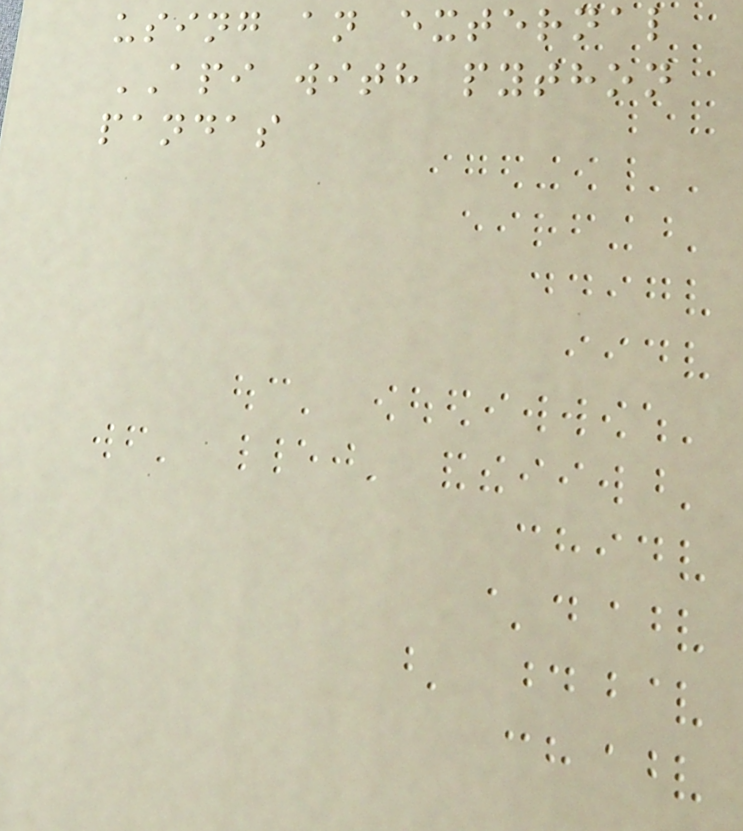using an external
API with python
pandas
